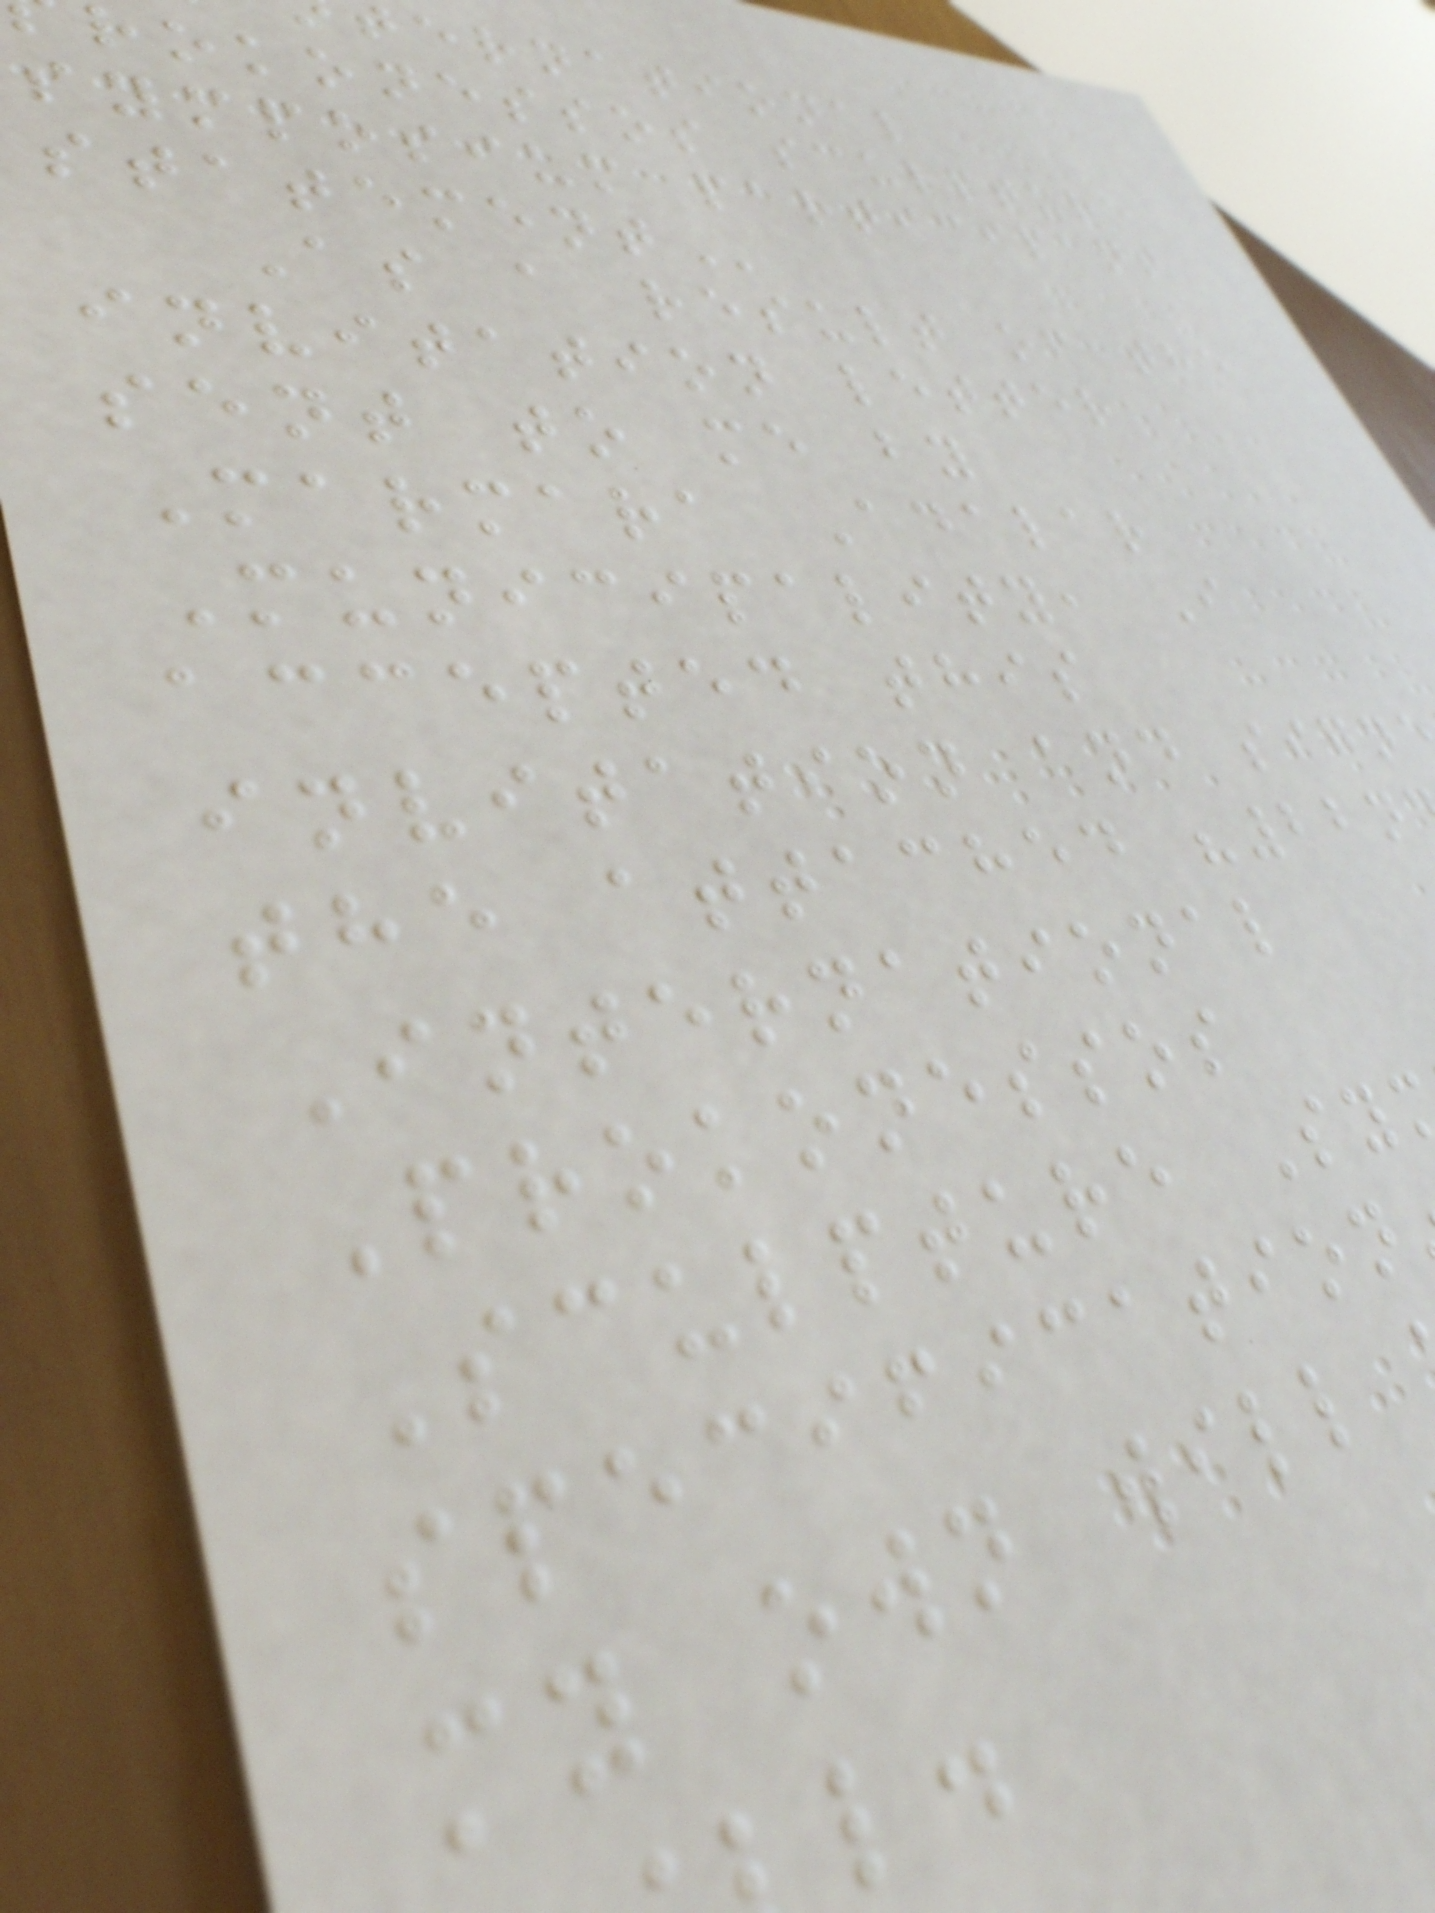ernational
okonessos sculpture
symposium participant
As a result of the
invitation letter
sent to me by
Marmara Adalar
Municipality, I
accepted this
invitation and sign
the attached "22n
International
Prokonessos
Sculpture Sy
specification
my own will
